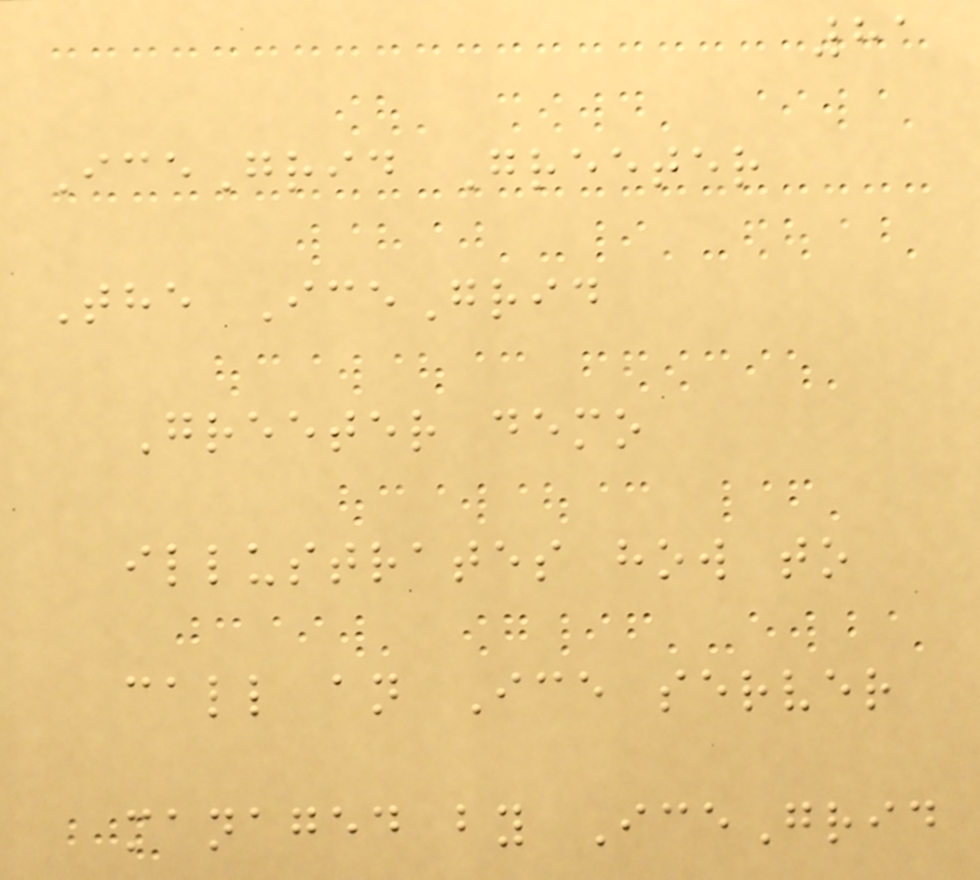81
IceGrid Greeter
The IceGrid
Greeter demo
illustrates how to
call an Ice server
managed by IceGrid
